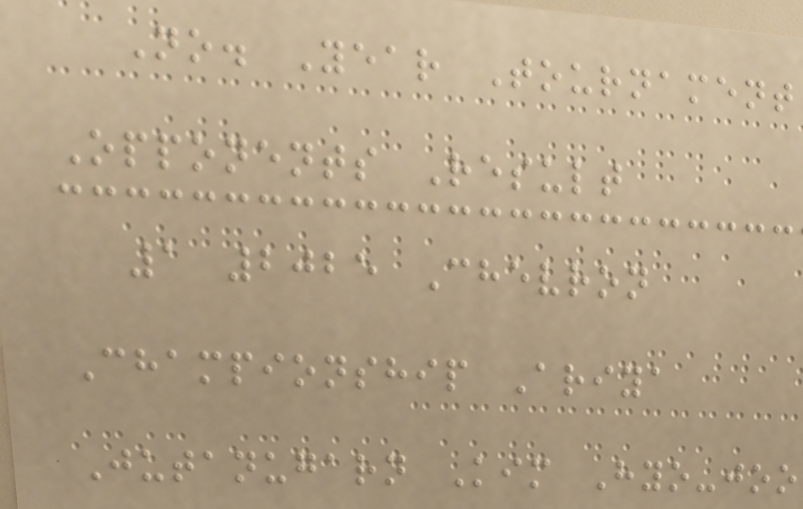No. Year Tournament
Opponents Result
1 2025 Chevron
Championship Ariya
Jutanugarn Kim Hyo-joo
